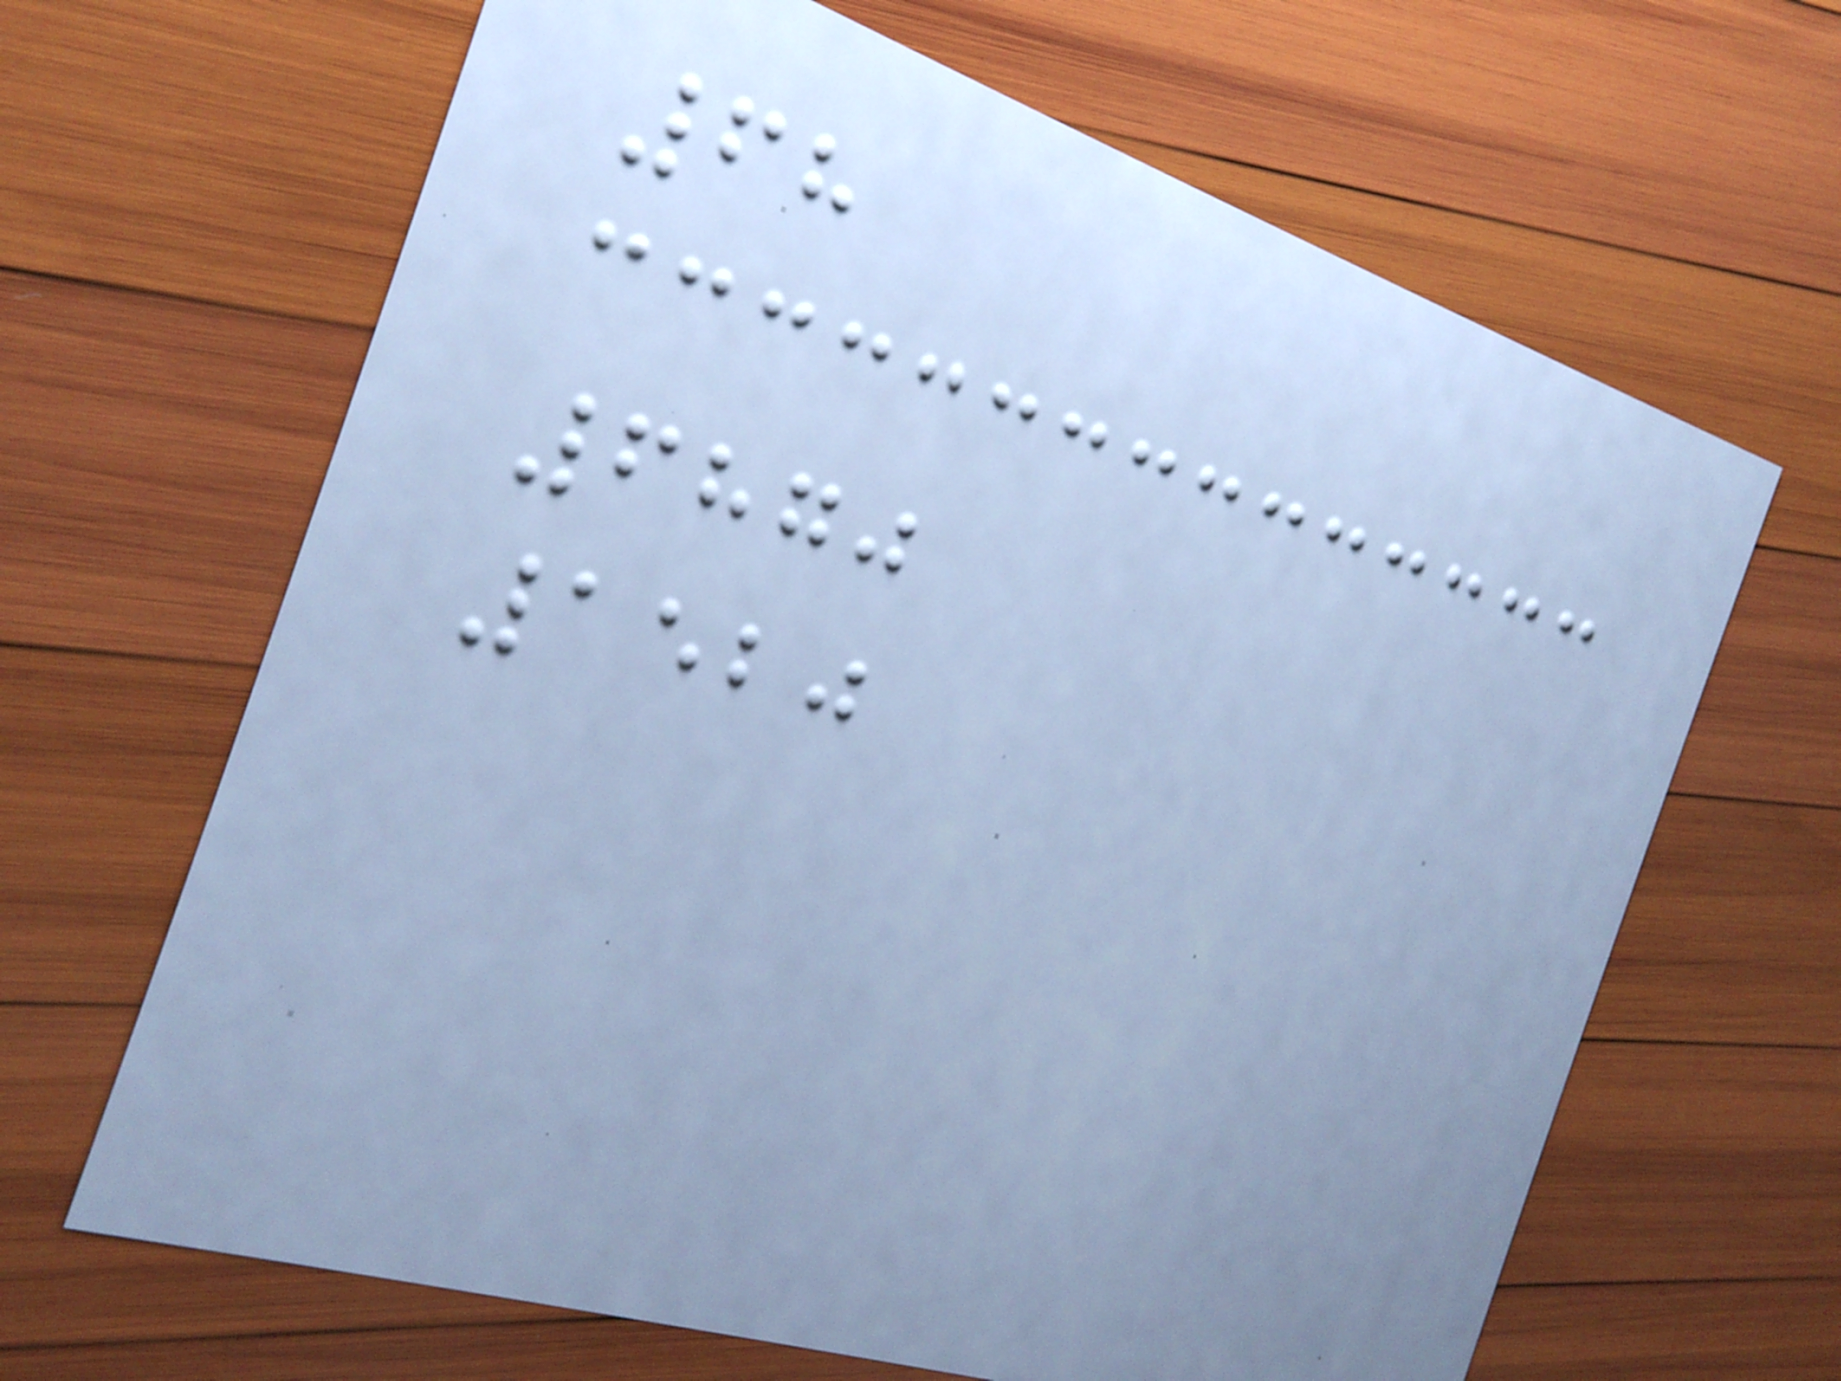68
6870
1520
